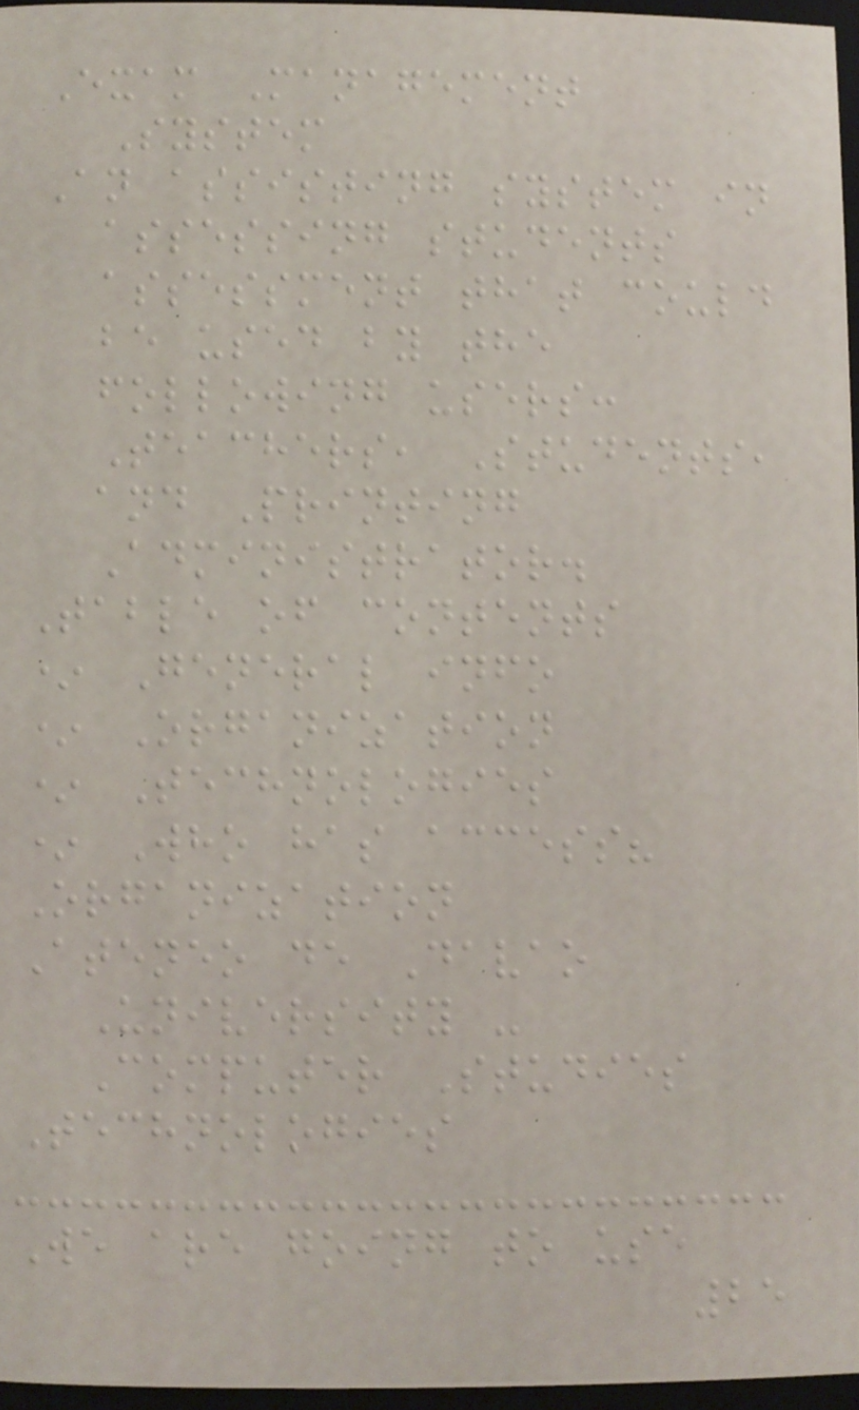Exam Management
System
An assisting system in
assessing students
assessment that could
be used by the
following users:
Teachers, Students,
and Printing
Administrator.
Table of contents
* General info
* Organization
* Technologies
* Who has access?
Organization
Ateneo de Davao
University -
Computer Studies
Technologies
We are going to use
25
